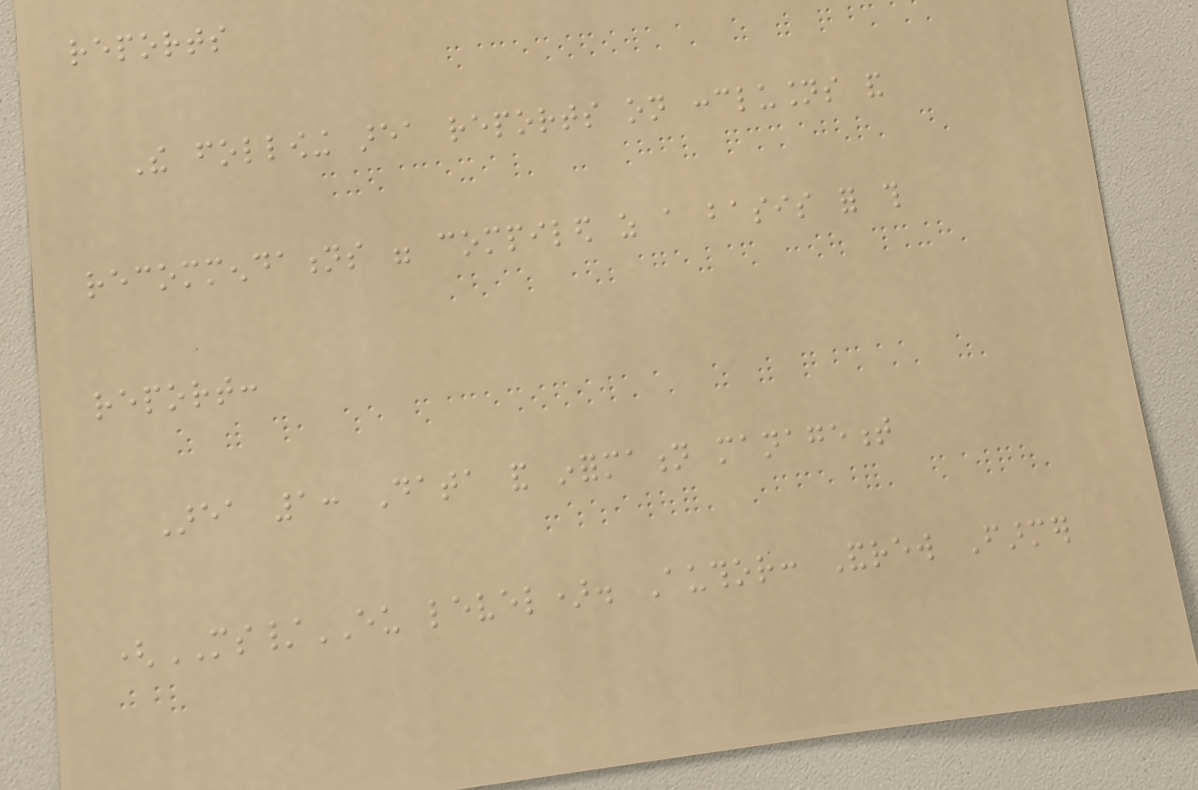reports
The following area reports on conclusions and
recommendations were compiled as a basis for this
report:
Area 1: Data and information management
(MS/EU level). Author: Andrew Farmer
